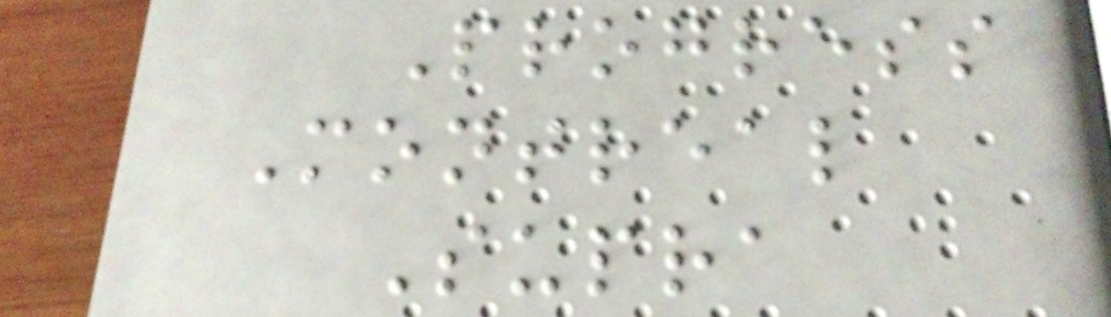Progress
Montreal
Supra
